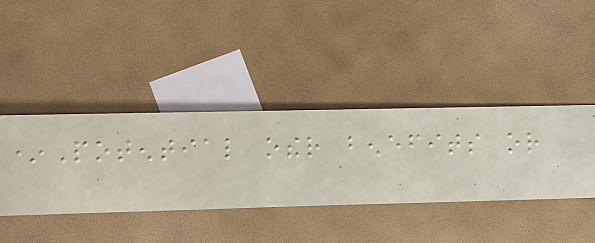*Potential other benefits or
